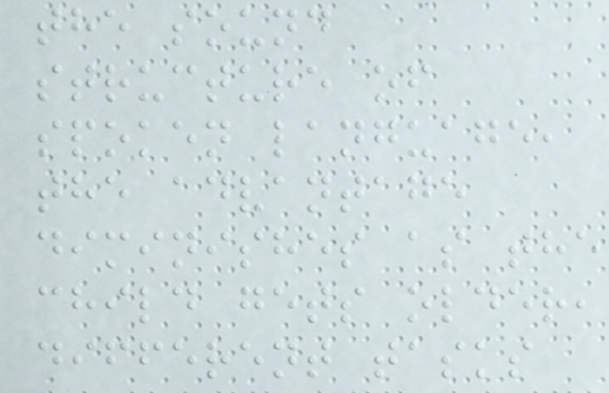the sound
structure of
spoken language,
the advantage
diminishes as the
child gets older,
different tasks
